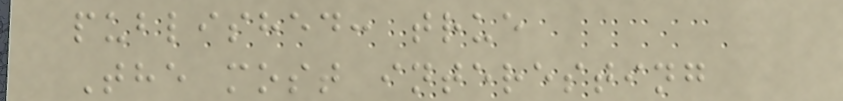published: true
The most interesting
